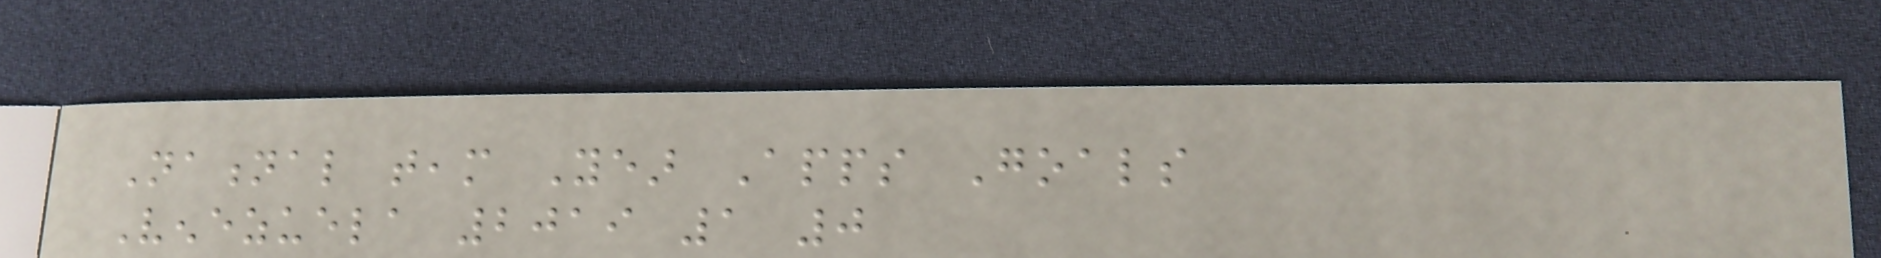National team Year Apps Goals
Venezuela 2019 1 0
